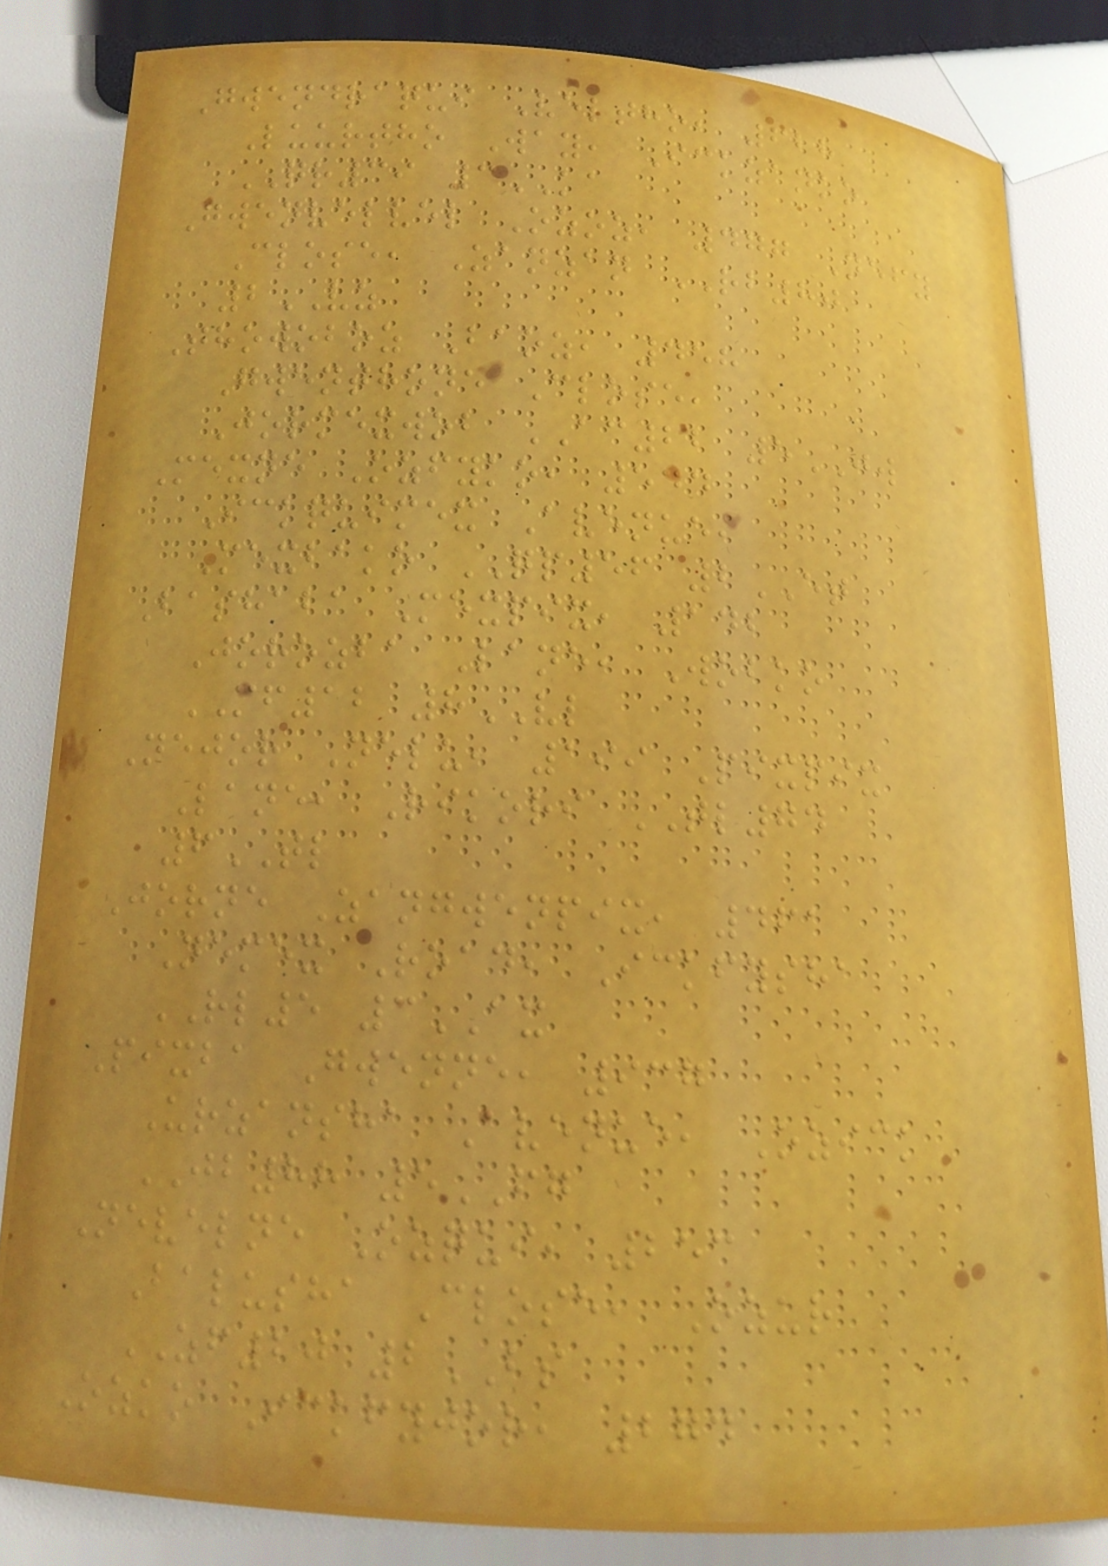Gwendraqui Veltho, 628
Luurtho Way, Ickzanko
QR39 3KA
Gwenvelvel Ozoz, 477 Nefy
Close, Zanzan RB80
2VZ
Thowoboz Baoz, 458
Gwenthone Close,
Jormexwob AC22 5JW
Mexne Ozfyko, 544
Ickquimex Avenue,
Mexbako QP56 2ET
Bashaba Mexpix, 142
Jorozba Lane, Wobko
MF12 8VL
Nejor Nelu, 199 Pixpix
Lane, Rikori TL74
6TL
Jorne Zangwenpix, 461
Nemex Road, Ickfysha
RL5 3AX
Pixba Gwenne, 937
Urzansha Avenue, Ozick
JB88 5FG
Nevelne Ozqui, 253
Balusha Close, Ozur
ZF20 2BS
Ozko Ickfyjor, 274
